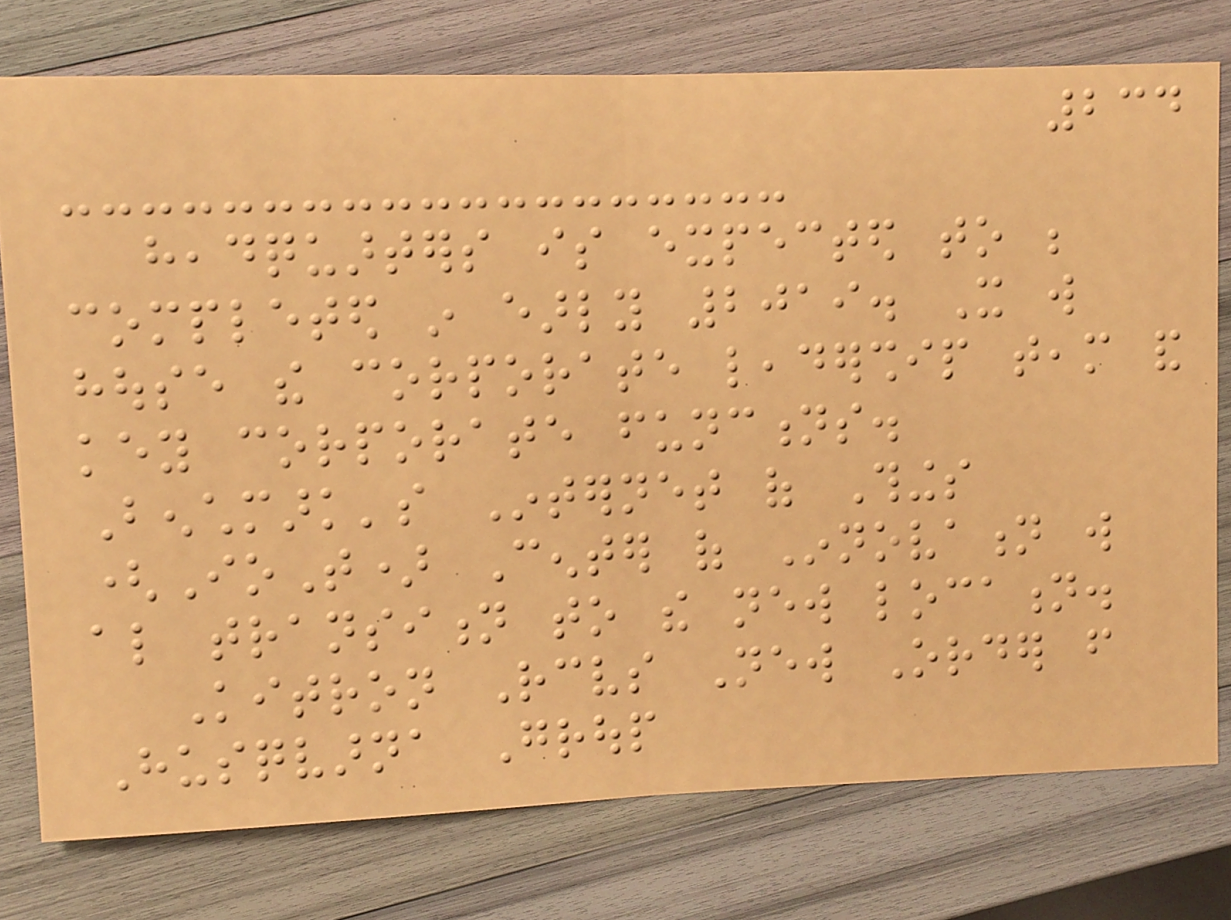234
headquarters is expected to be
completed in early 2019. It will
house the corporate leadership team and
key corporate functions.
Benchmark's Internet of Things
(IoT) Center of Innovation will
also transition to the new location.
Kitron Receives New Order from
Husqvarna Group
